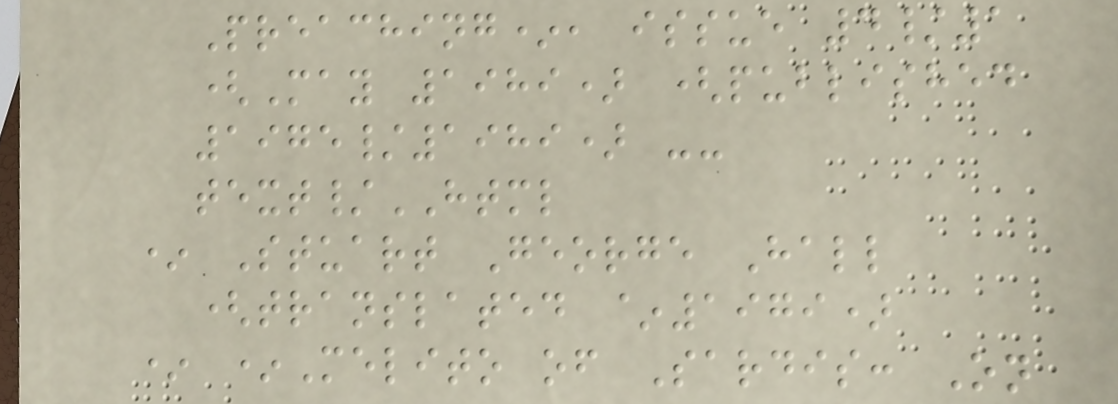Preaching*, issue 4/1
(May 1989) (published
1975/1989) --
text/HTML
* Stuart George Hall
(translated ~1979)
* *Melito of Sardis: On
